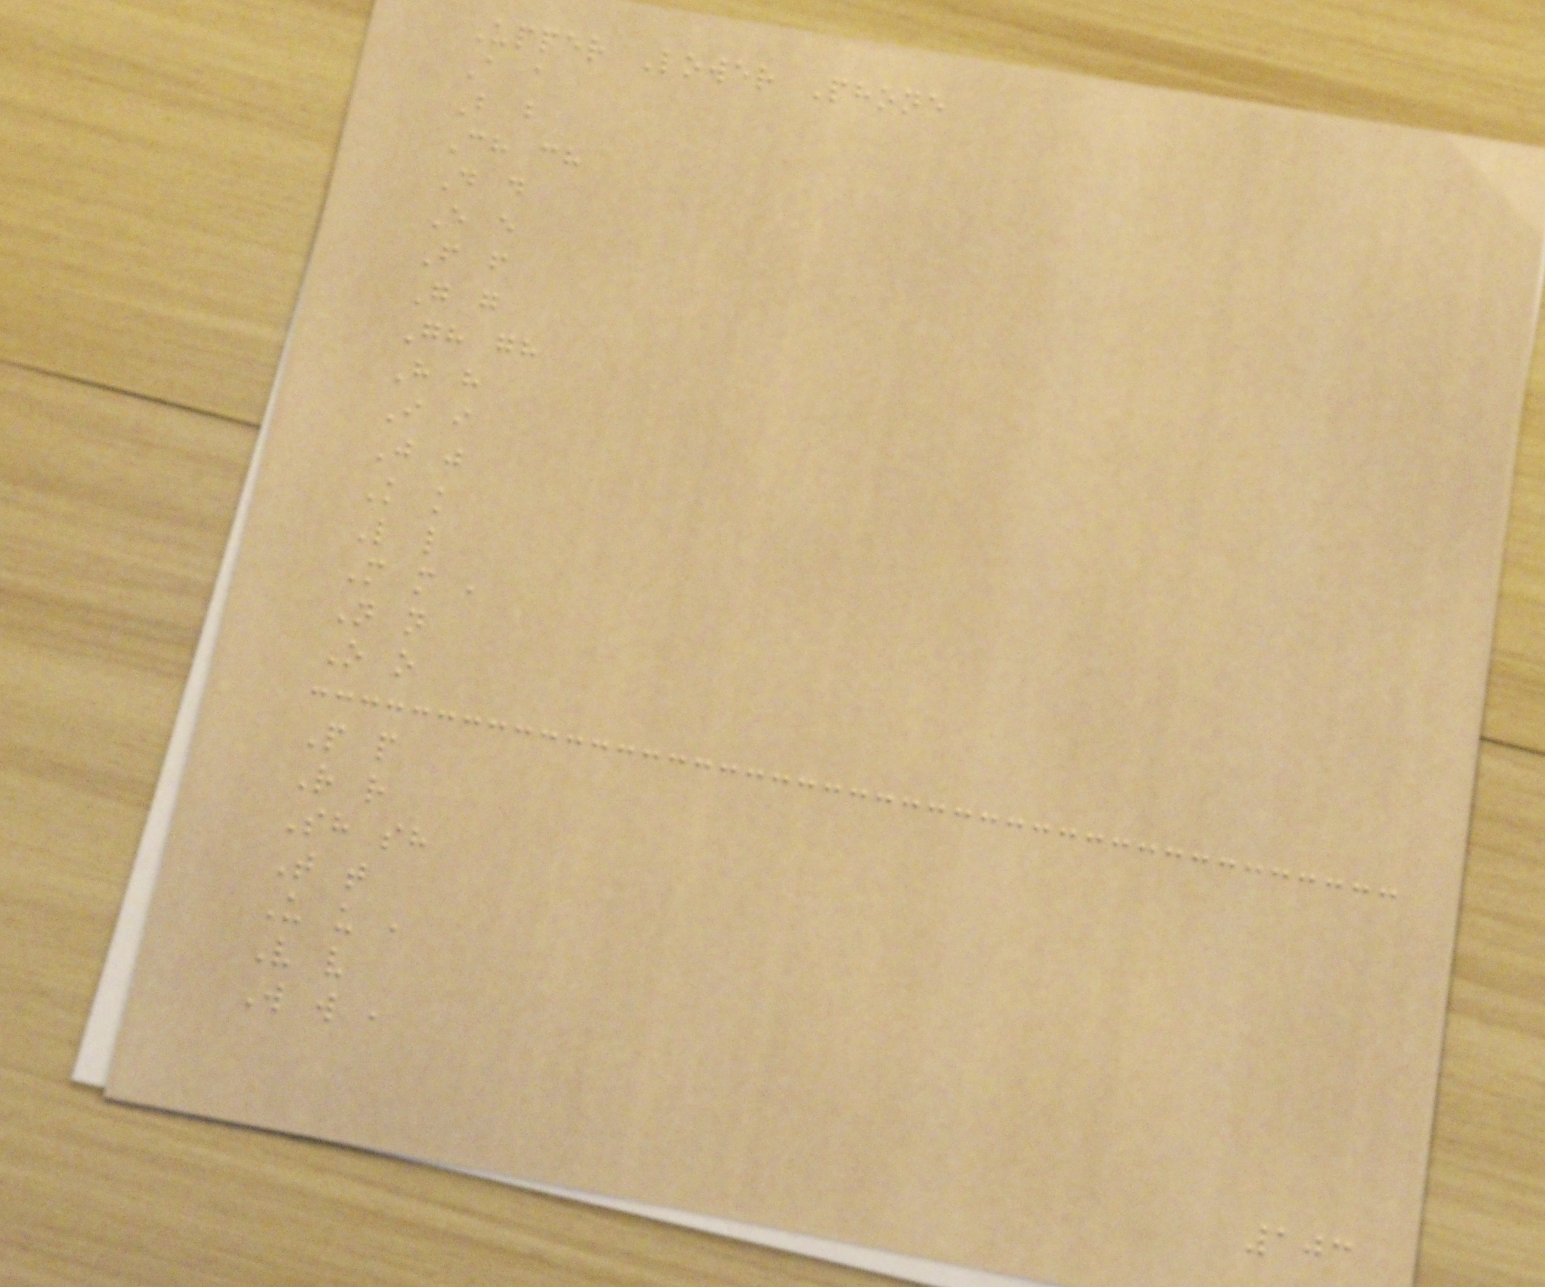Upper Lower Phone
A a
B b
Ch ch
D d
E e
F f
G g
Gh gh
H h
I i
J j
K k
L l
M m ,
N n
O o
P p
R r
Sh sh
T t
U u ,
V v
W w ,
103
